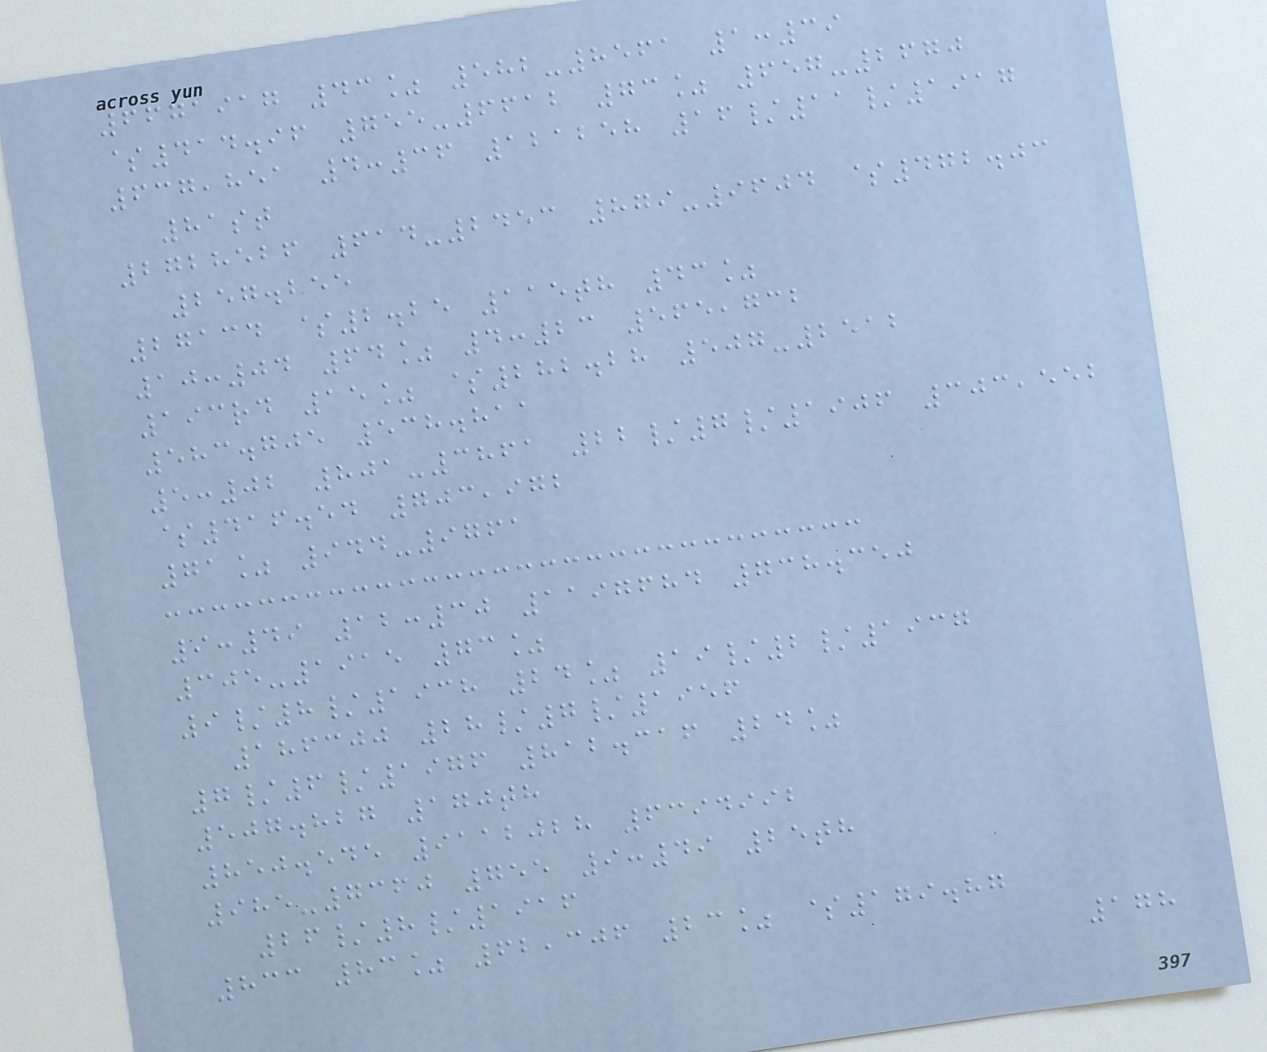6671917 43% 582-8561 1:39
$414.96 755-6612 73% 657-2670
637,851 4:36 121258 16/11/1917
81st
2728526 614-2453 879-9604 $472.03
257.255
27134 $2.25 115th 43%
10:04 64% 4:23 565,732
193rd 15% $282.28 507-2512
583.705 538.811
5:02 801-3861 22/7/1906 303,552
$416.54 703,972
71% 944-9761
9:49 12:30 1197684 738.350
305-1915 73%
9/8/1938 24% 19/2/1937
186300 28/7/1956
7/6/1976 812.316 24%
507.827 170th
850.545 9112028 6394992
985-7360 755 9:49 25th
26/8/1916
833 83% 62,306 23% $179.87
178
